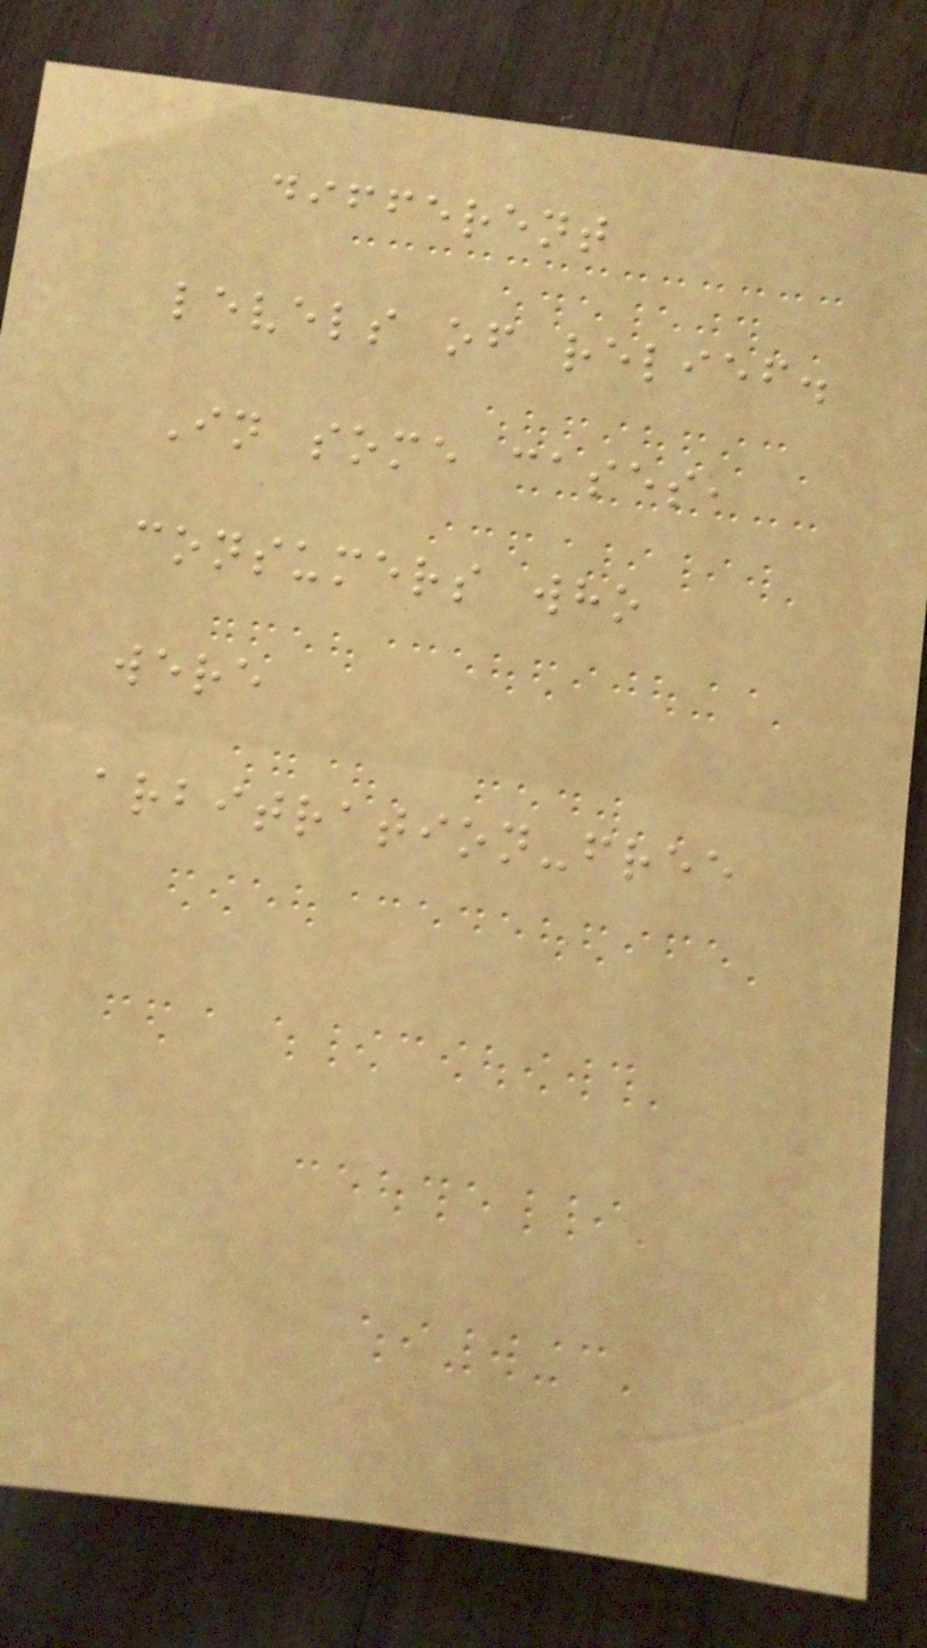different
levels of relief.
In some cases,
consumers who
were
arbitration-free
